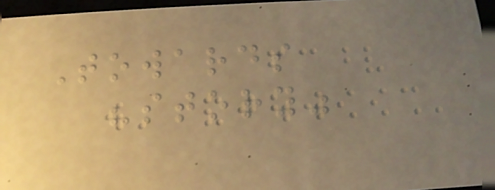Towards
"story"
